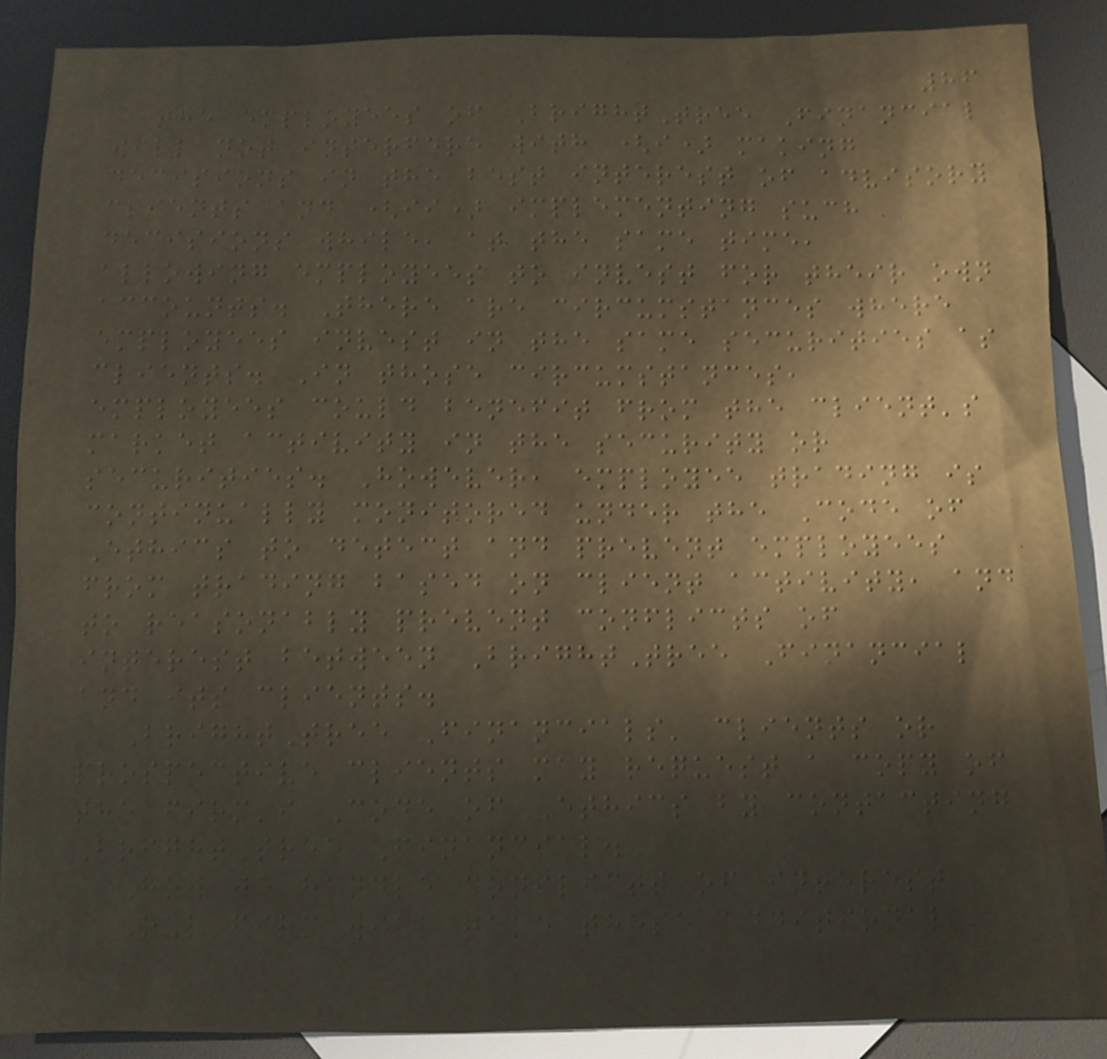86
the employees of BrightTree Financial
will not interfere with (i) making
decisions in the best interest of advisory
clients and (ii) implementing such
decisions while, at the same time,
allowing employees to invest for their own
accounts. There are circumstances where
employees invest in the same securities as
clients. In those circumstances,
employees could benefit from the client's
market activity in the security or
securities. However, employee trading is
continually monitored under the Code of
Ethics to detect and prevent employees
from trading based on client activity, and
to reasonably prevent conflicts of
interest between BrightTree Financial
and its clients.
BrightTree Financials' clients or
prospective clients may request a copy of
the firm's Code of Ethics by contacting
BrightTree Financial.
How we handle conflicts of interest
Our firm will take these additional
